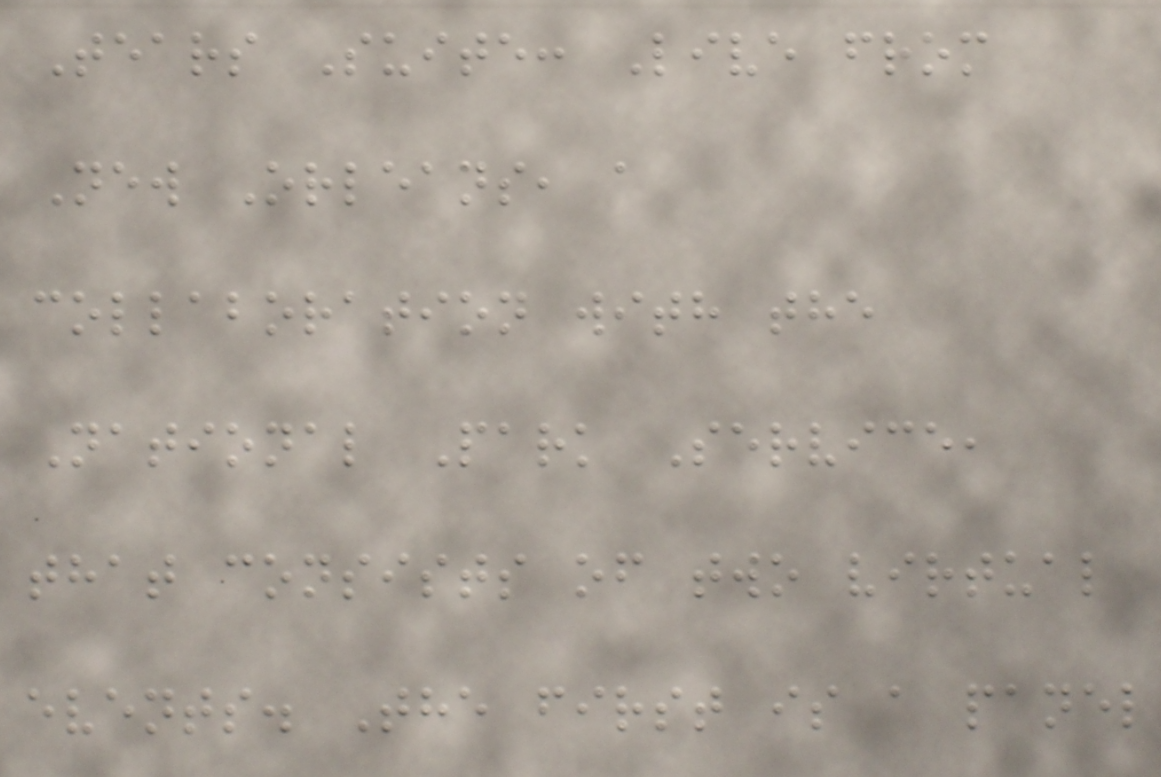Tears Suite: Live from
New Orleans, a
collaboration with the
National Park Service,
that consists of two virtual
events. The first is a panel
